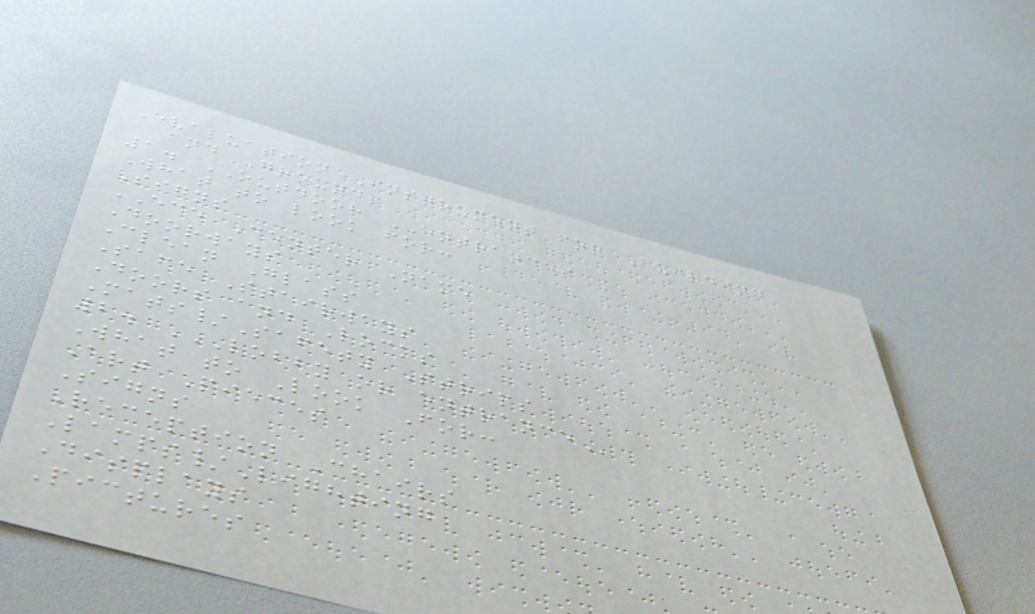Evaluation Instrument for Building
and Grounds
1. OUTDOOR ENTRANCES
What to look for:
Signs
ECE Center Name
Doorways
Clean Glass
Safe Stairways
Doors and Locks
Mats/Safety Strips
2. LOBBY OR ENTRANCE
What to Look For:
Art Pieces
Signs
Reception Chairs
Lamps/Lighting
Displays
Pictures
